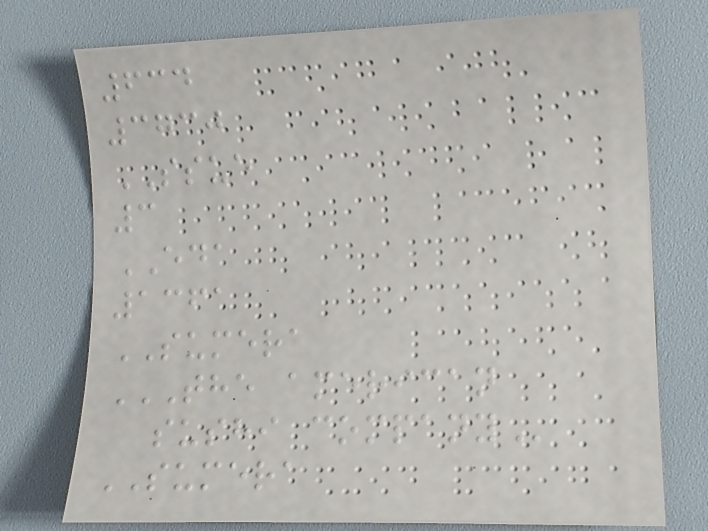634
3730
SSUE
3
EDA
1361
SUMERA
THE AMERICAN
SUSHI COMPANY
SUMERA
